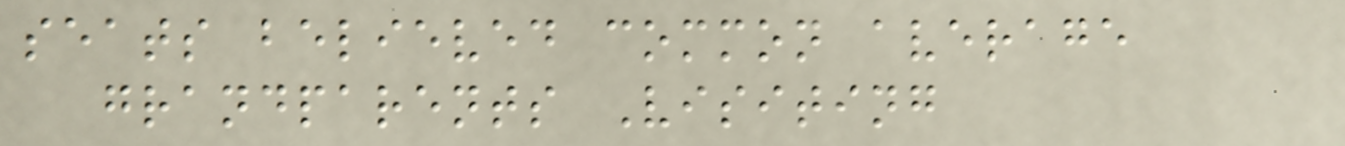seats believed common average
grandparents Visiting
